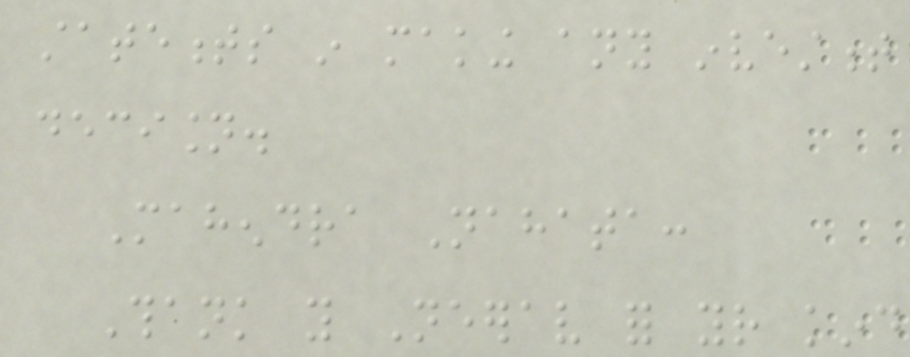statements in making any investment
decision.
Mahendra Nahata:
Thank you Neerav for your kind
